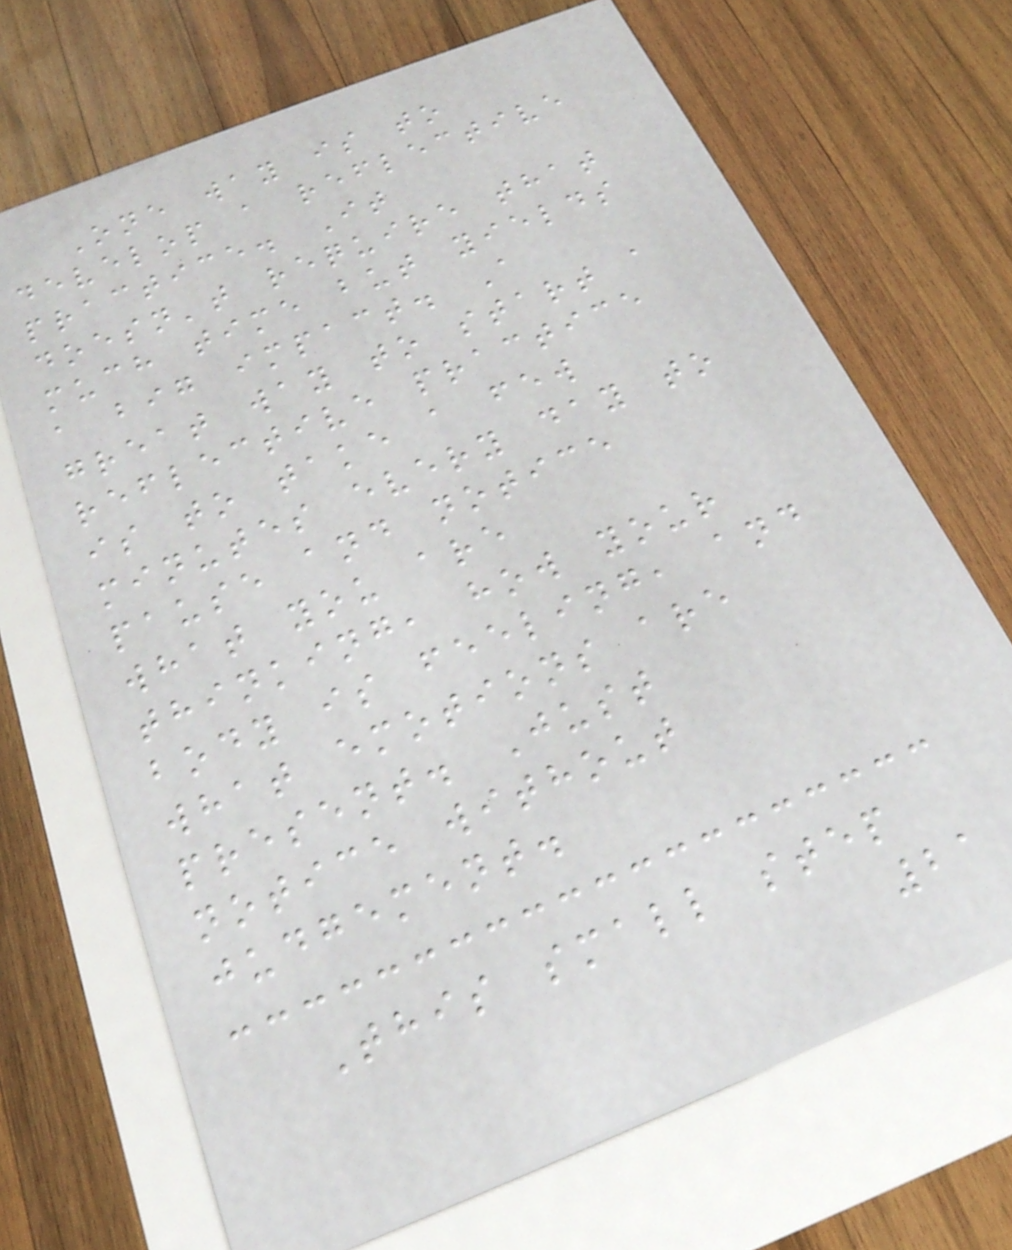One way is to
develop a reflective
practice. It
doesn't require that
much time but yields
a big impact. A
great way to start a
reflective practice
is to take a few
minutes every day to
pause and notice
what you are
thinking, how your
body is feeling, and
what emotions are
present. Just
notice without
judgement.
This small step
21
